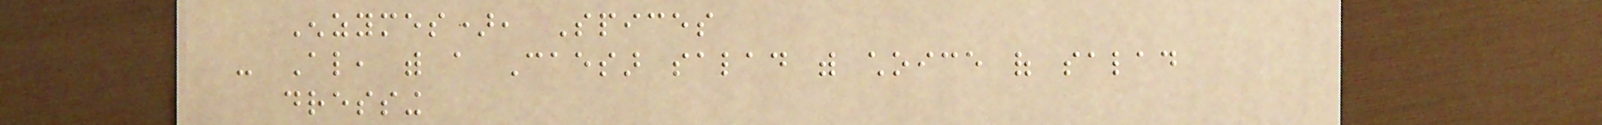Enzymes), Spices
- Also, with a Caesar salad with choice of salad
dressing
